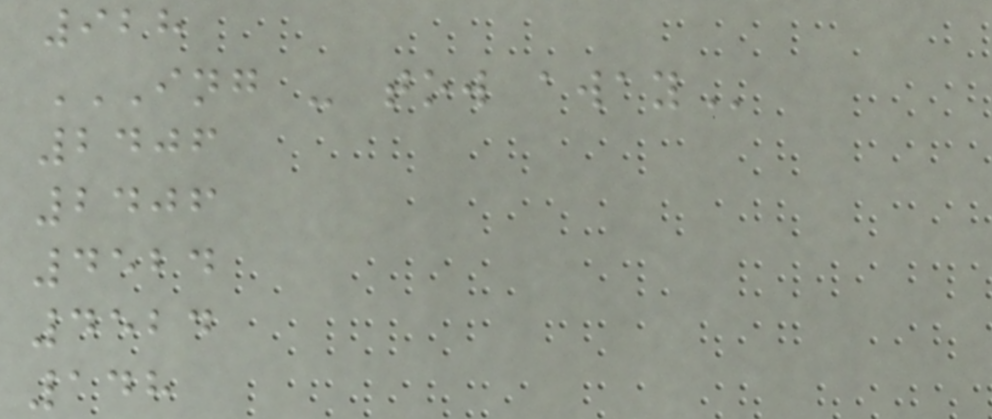928
ING - TOW AWAY
2406
2406
4524
4524
148
